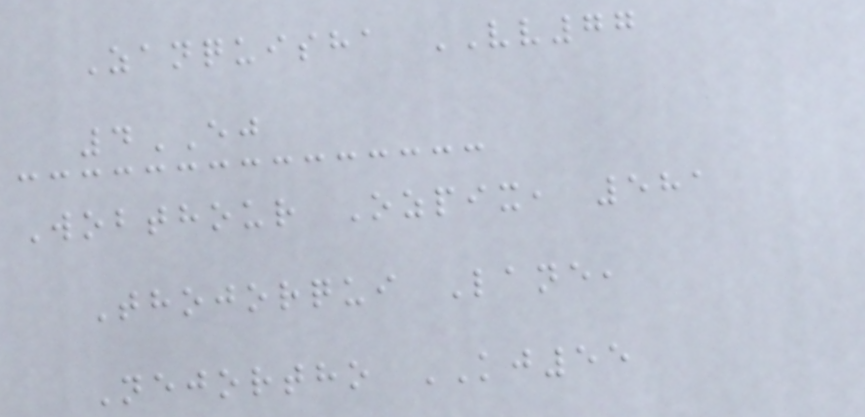Zanquisha VV77
4EJ
Wobthour Ozpix, 581
Thojorqui Lane,
Nejortho KJ55
